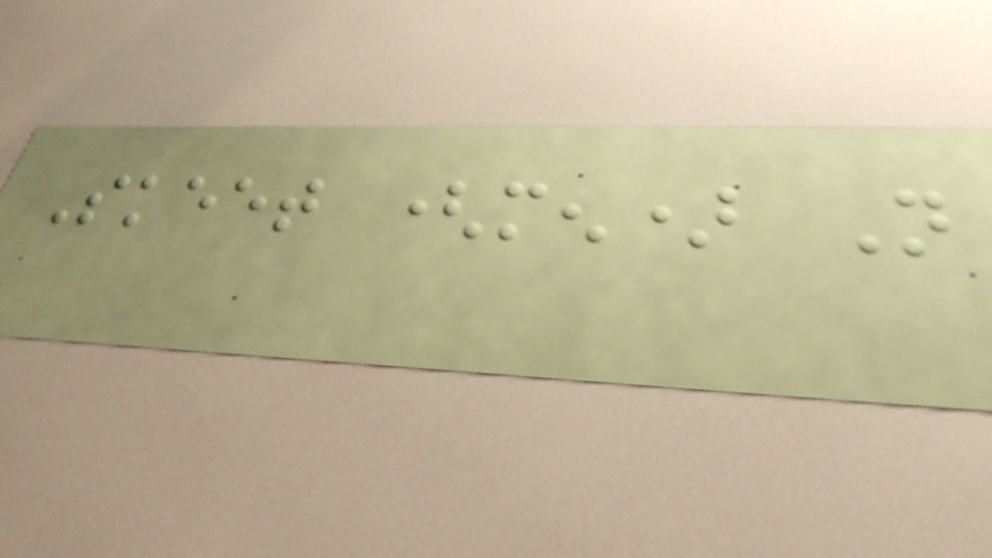Skeet (men) Not
